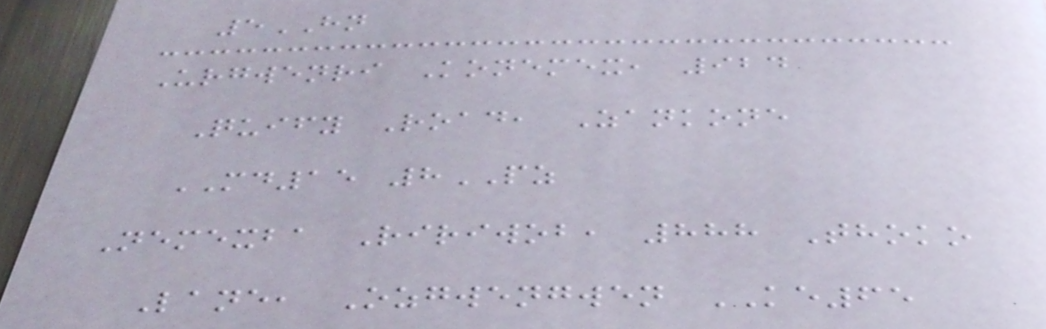5HN
Urgwenri Konemex, 924
Quify Road, Zankone
MD15 8PZ
Nemexba Ririwob, 888 Thoko
Lane, Ozgwengwen KE65
